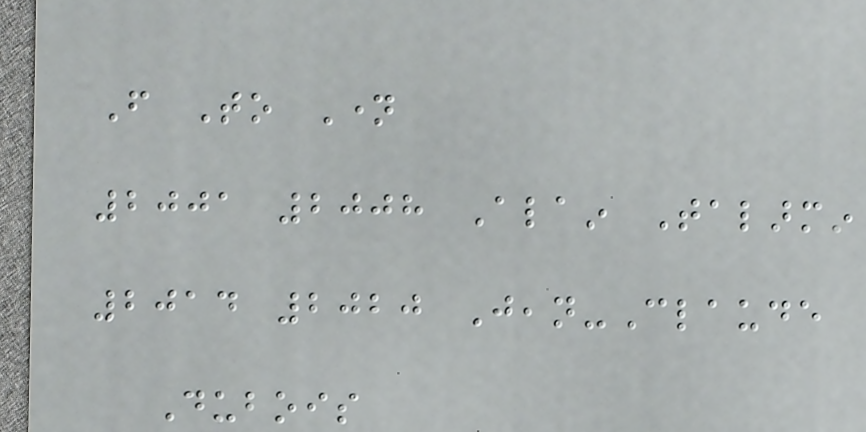From To Name
2001 2008 Alain Talarmin
2014 2020 Jean-Claude
Dubois
